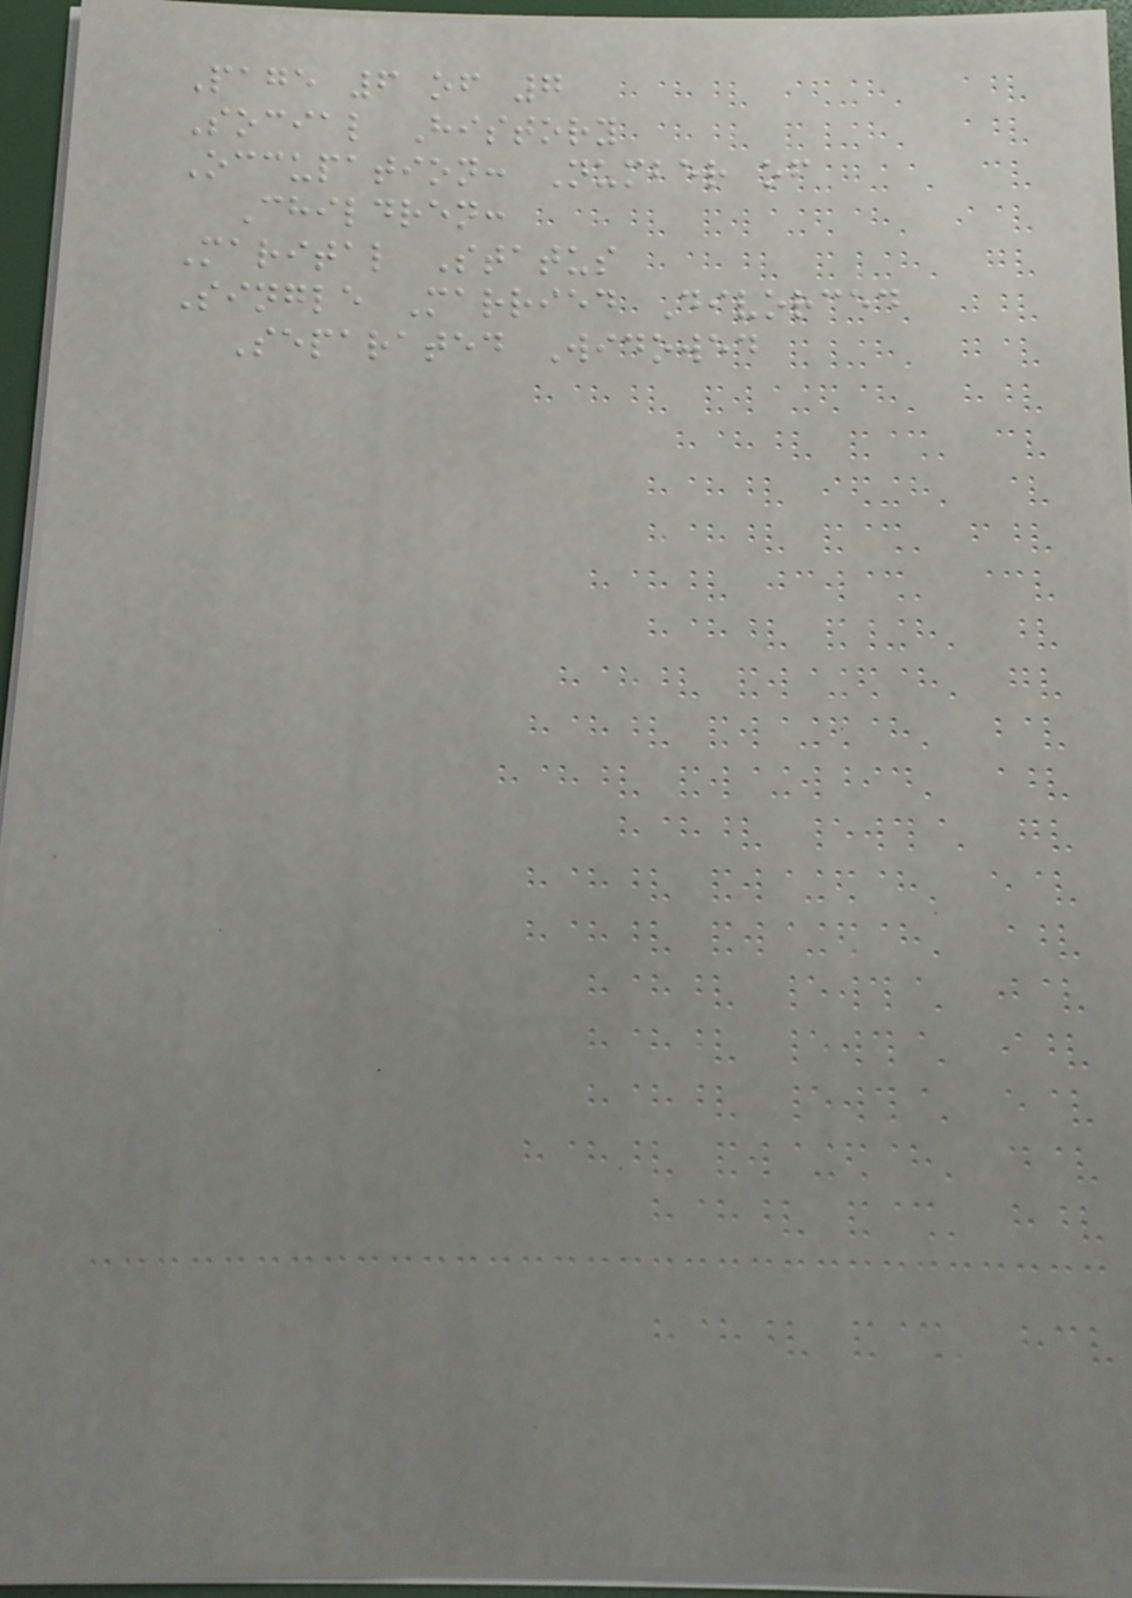Page 6 of 7
Social History
Occupation: Number of
Children:
Marital Status
Single Married Divorced
Separated Widowed
